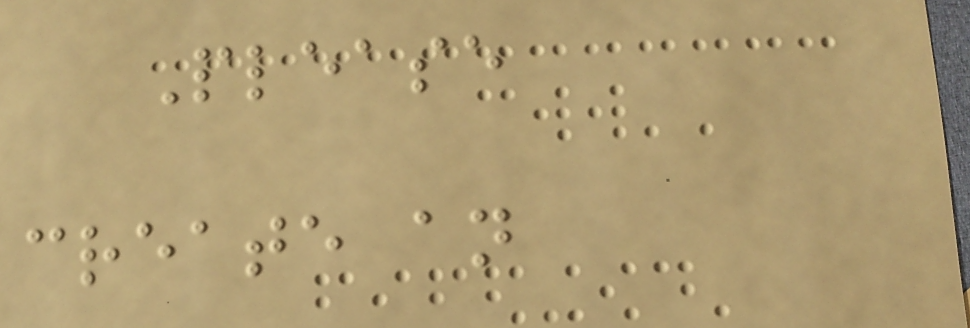Please
create an
